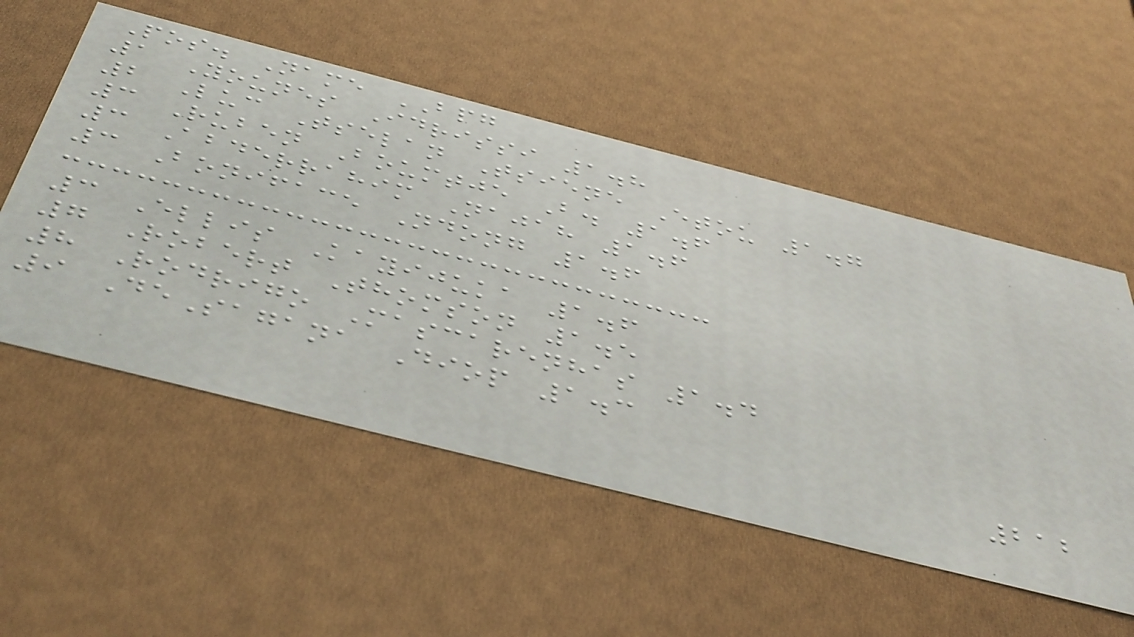Pos. Name BPG
1 Younes Idrissi 1.8
2 Luc Tselan Tsiene Etou 1.7
3 Ruben Boumtje B. 1.6
3 Abderrahim Najah 1.6
3 Boniface Ndong 1.6
3 Ellis Kayijuka 1.6
7 Robert Thomson 1.5
8 Rodrigo Mascarenhas 1.4
9 DeSagana Diop 1.3
212
